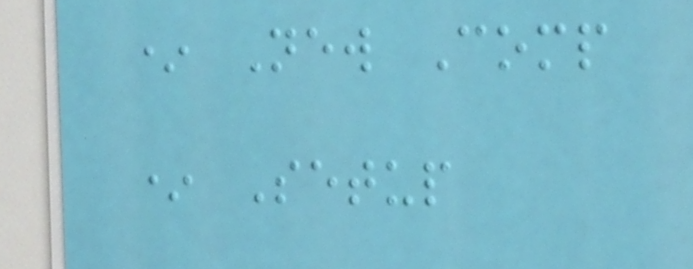* New Comp
* Setup
